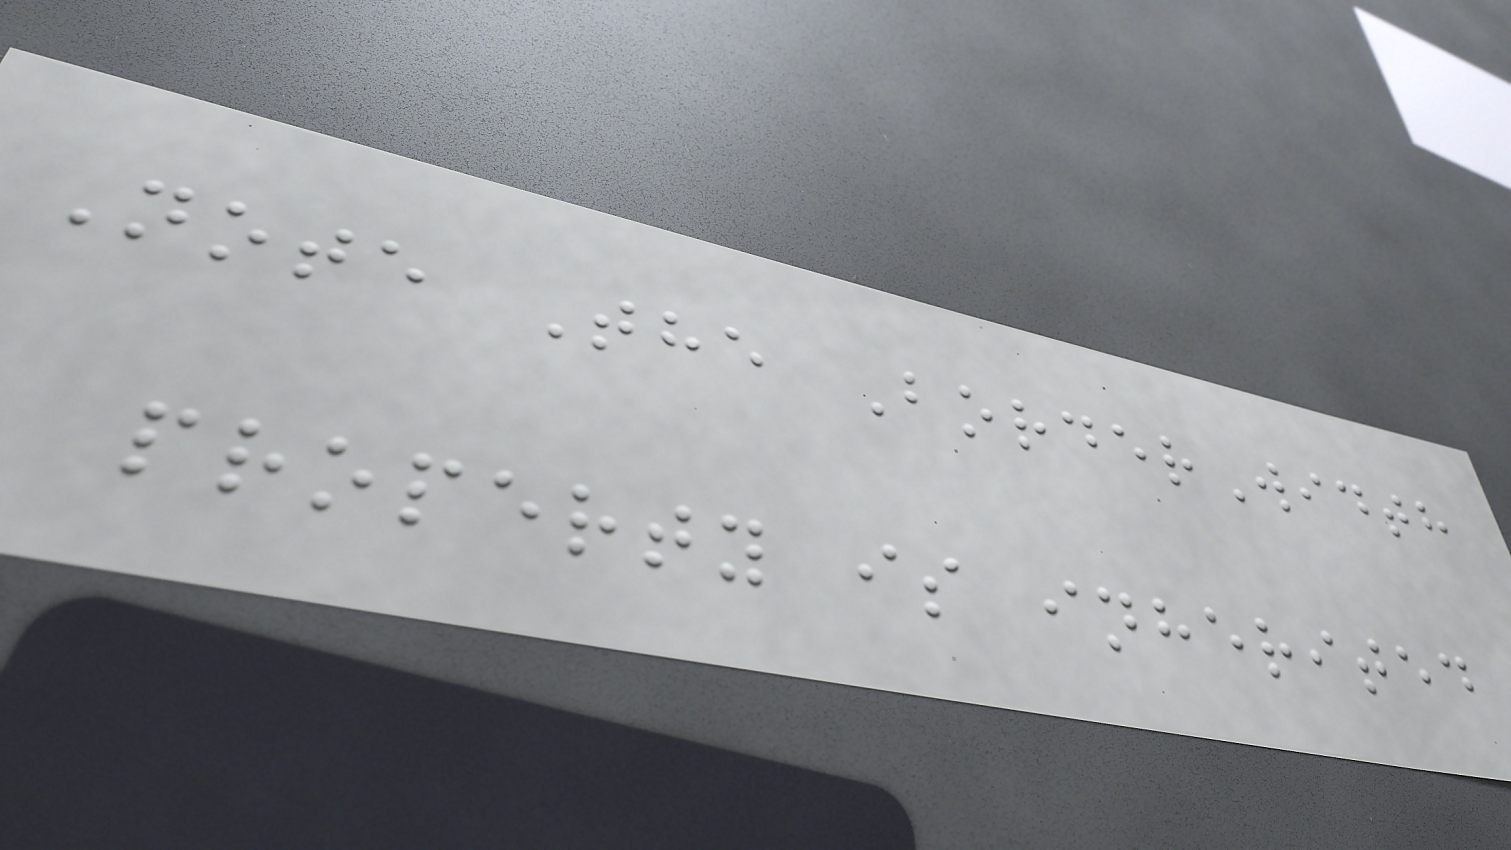Note The BorderWidth
property is inherited
